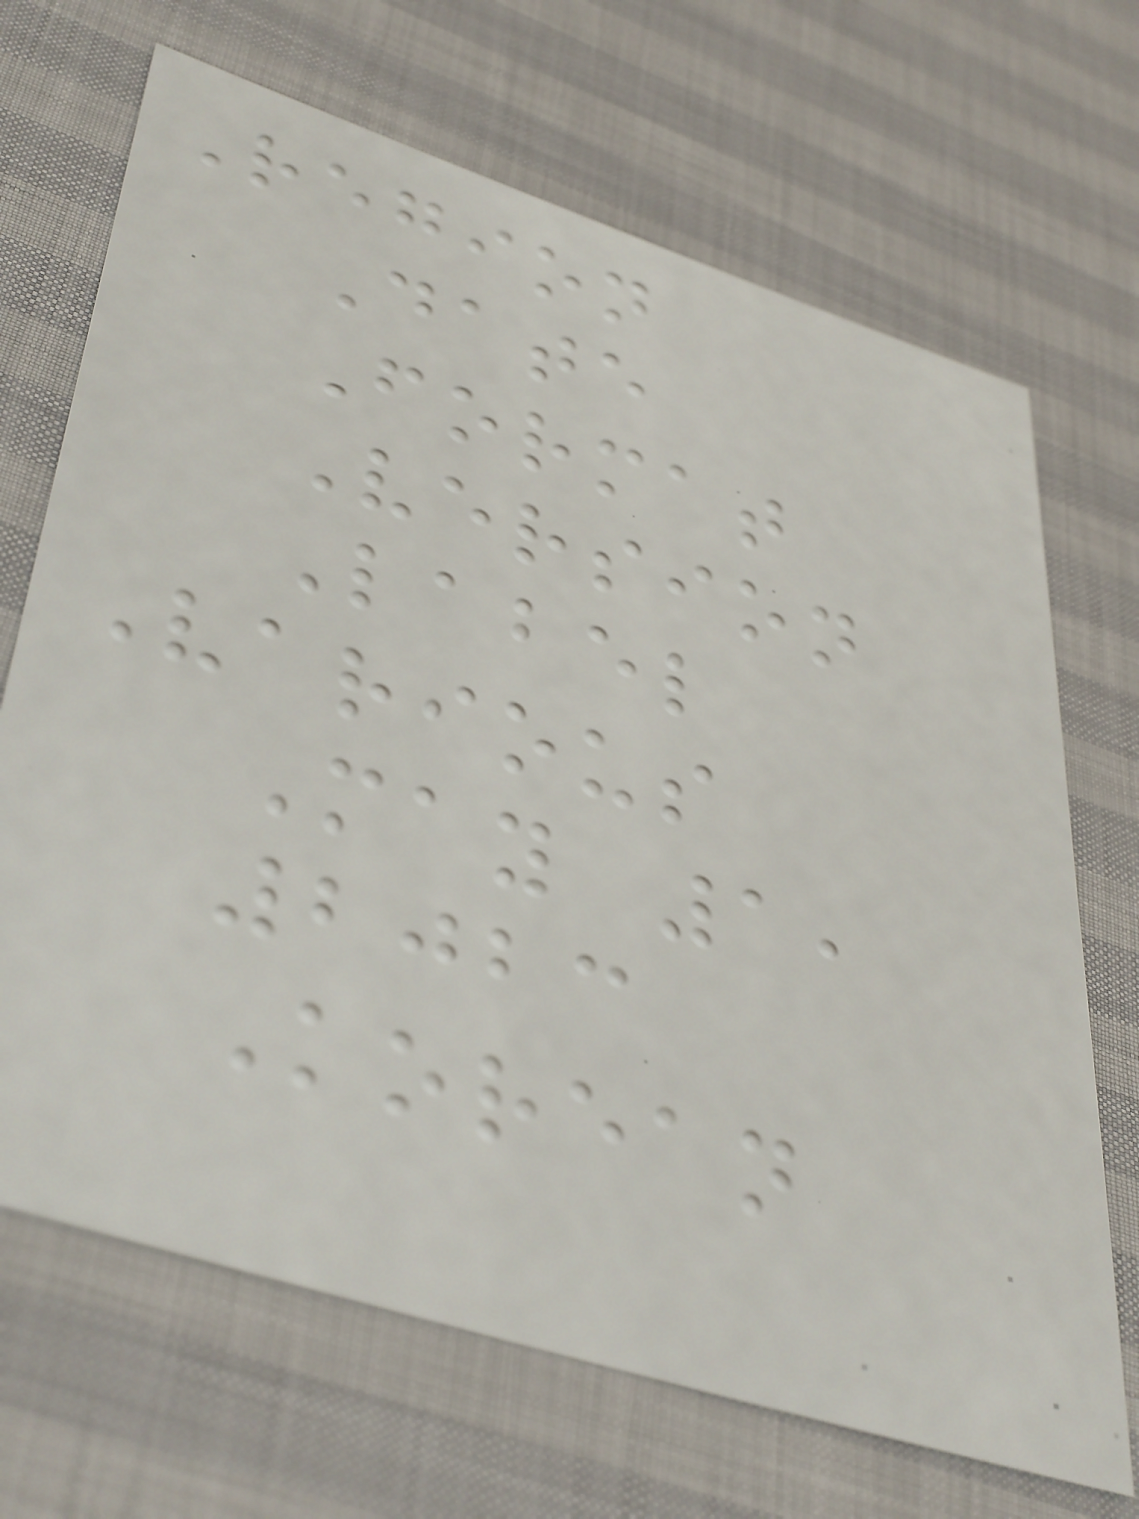Region
Date
Format
Version
Label
Various
May 1,
2023
Korean
